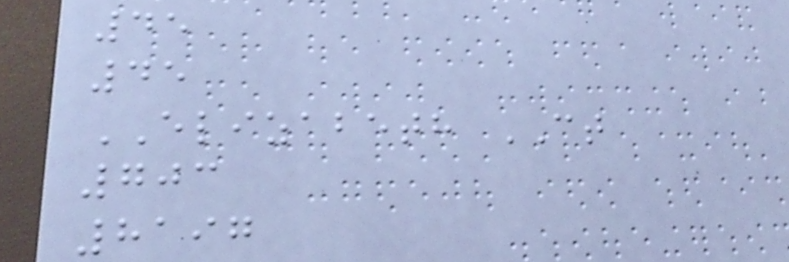45
45
ELIZABETH CT
703
8197
